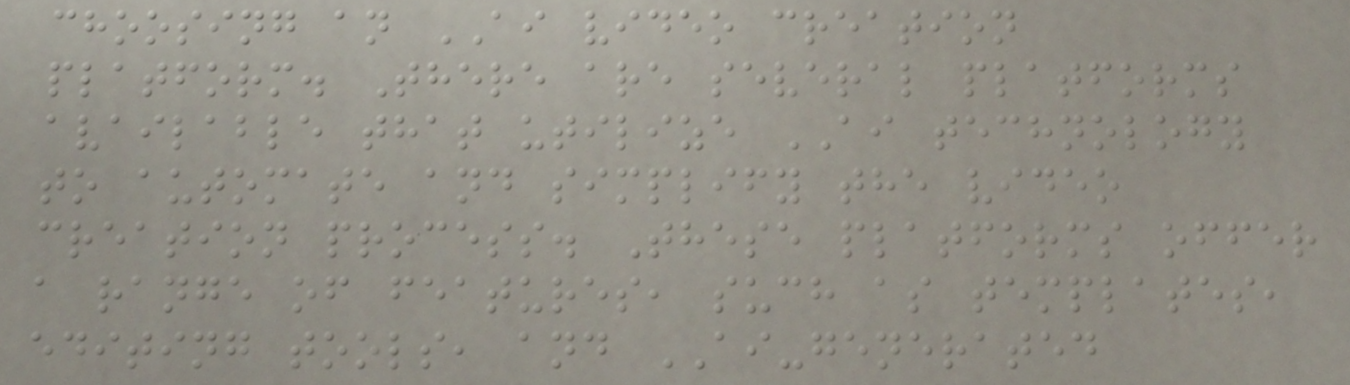choosing an AI video creation
platform. There are several platforms
available that utilize AI technology
to automate and simplify the video
creation process. These platforms offer
a range of features, such as templates,
editing tools, and AI-generated
